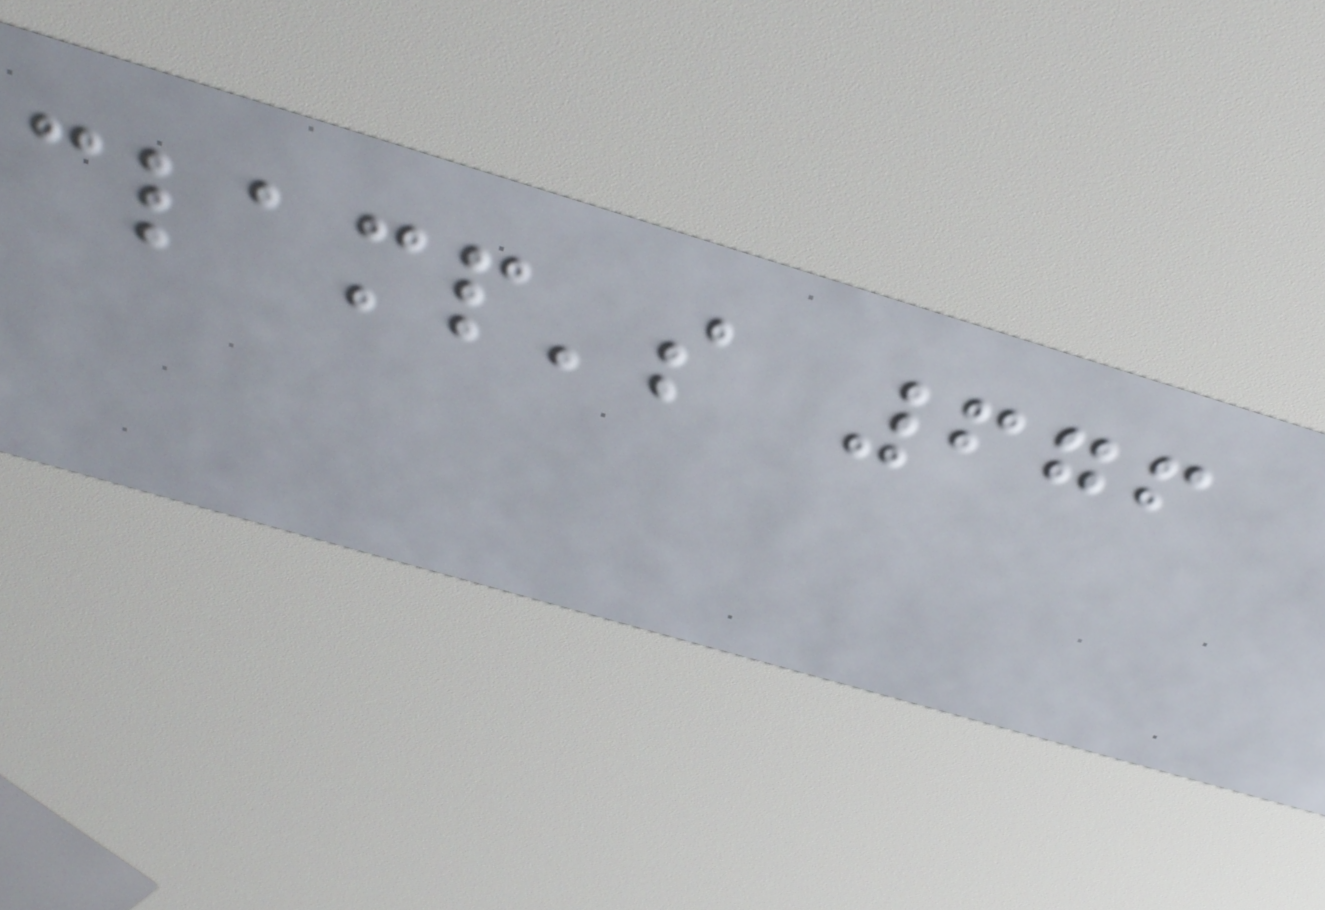clamp's 676
